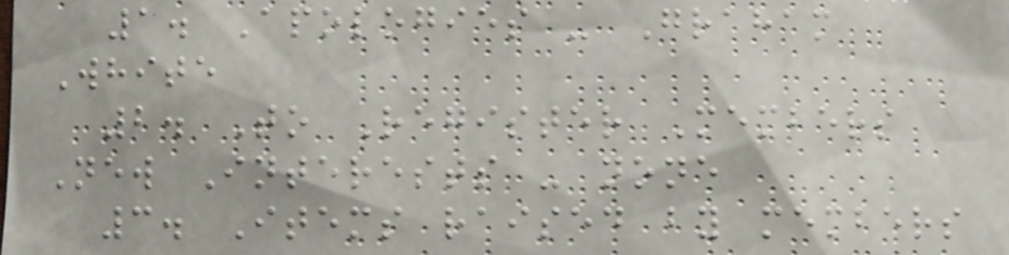1. Apologies - Graham
White
2. To Register Members
New Interests - none
3. Items raised by members
